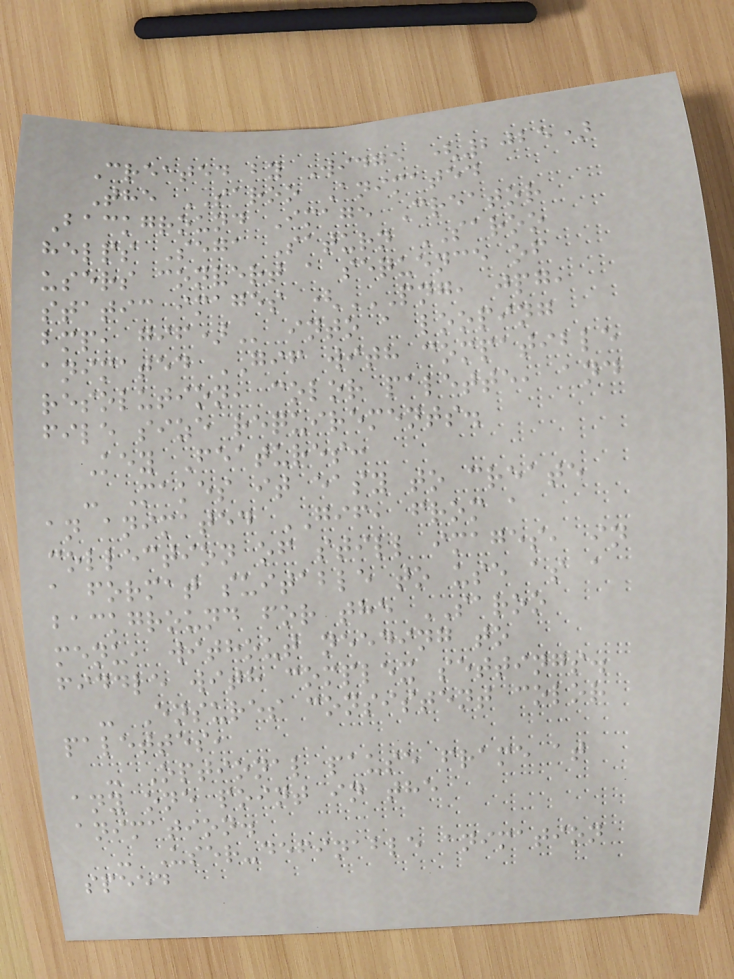Created by Widge (2025)
The SAROO Animated
Background Image Creator
helps Sega Saturn SAROO
users convert a sequence of
static images (PNG, JPG,
BMP, GIF) into a looping
animated GIF with compatible
resolution, color palette, and
file size requirements.
Key Features:
- Makes it easy to create
an animated GIF, from a
collection of still images, in
a format suitable to use as a
background for the SAROO
menu, without needing to
fiddle with complex settings.
- Ensures consistent color
palettes,
- Optional pause frame at
any one point in the
animation.
- User-definable animation
speed
